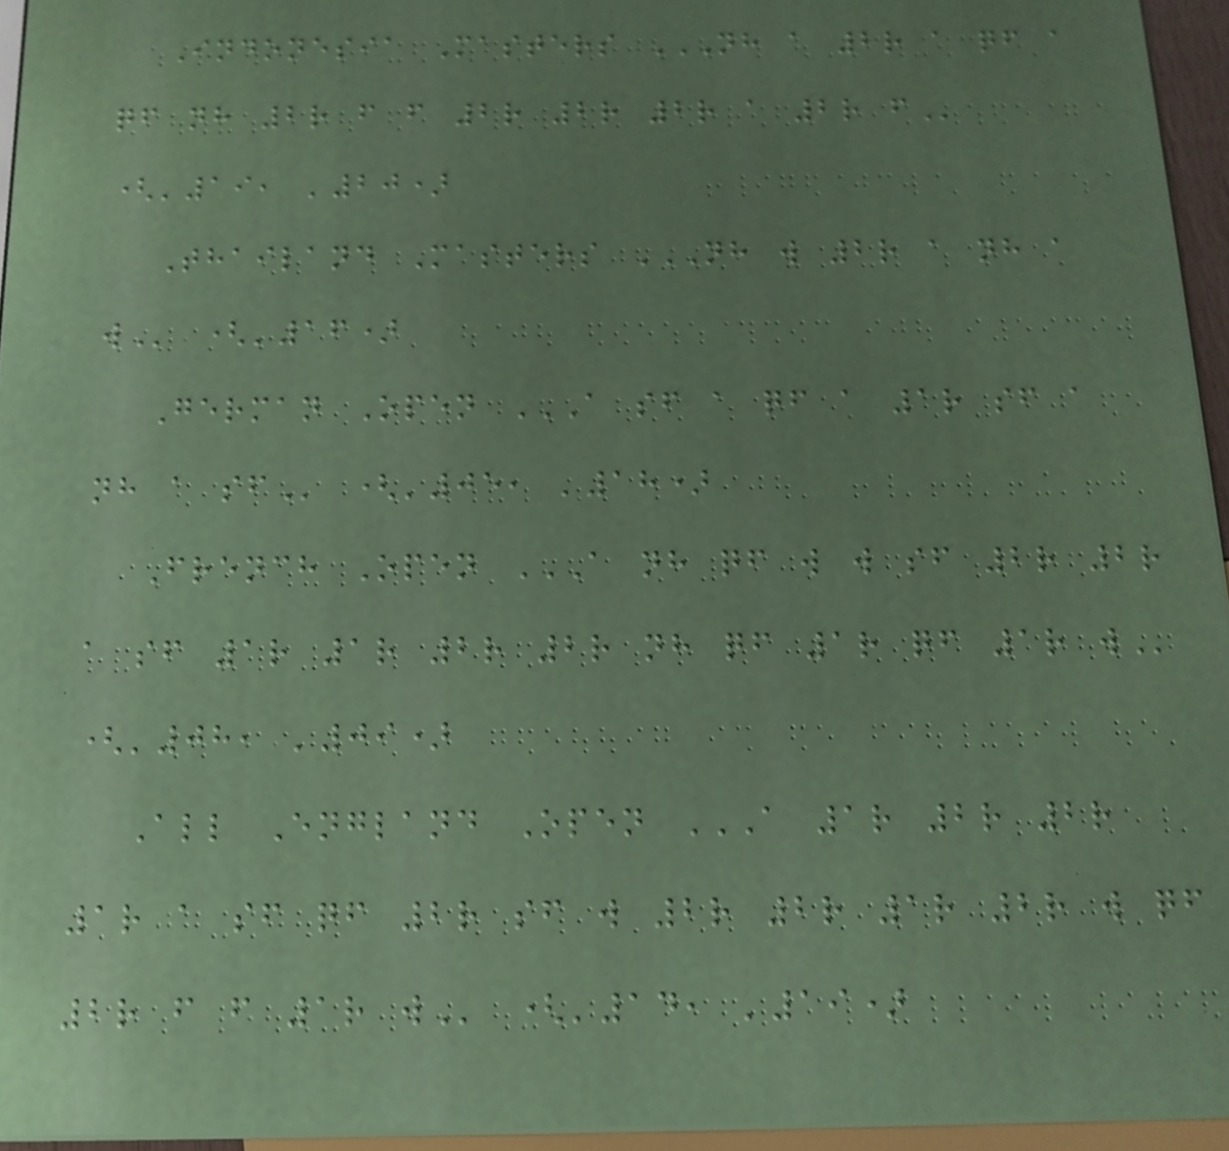Indonesia Masters NH A 2R A QF A
QF NH 2R F F 2R 2R 2R A 2R F
('19, '20)
Thailand Masters NH W 2R A NH A
W ('16)
German Open A SF A QF A 1R SF A
NH A SF ('05, '18)
French Open A NH QF W W SF 2R 2R
A SF 1R 1R 2R 2R NH QF 1R QF 1R W
('08, '09)
All England Open A 1R 2R 2R
1R A SF QF 2R SF W 2R 2R 1R 2R W QF
2R F F 1R W ('14, '19)
